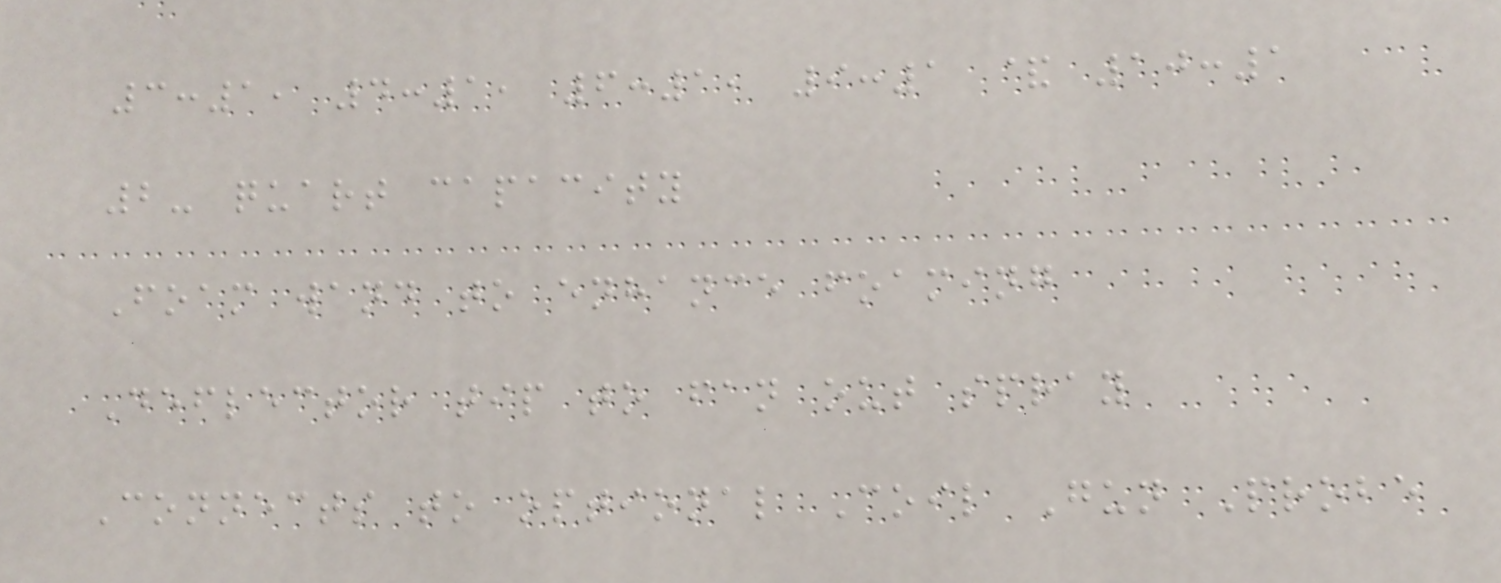3:1, 4:1, 6:1, 9:1 & 10:1
2- quart capacity
Foam wand to enhance foaming
Deflector tip to fan out spray
Connects to optional Coil Gun Probe
